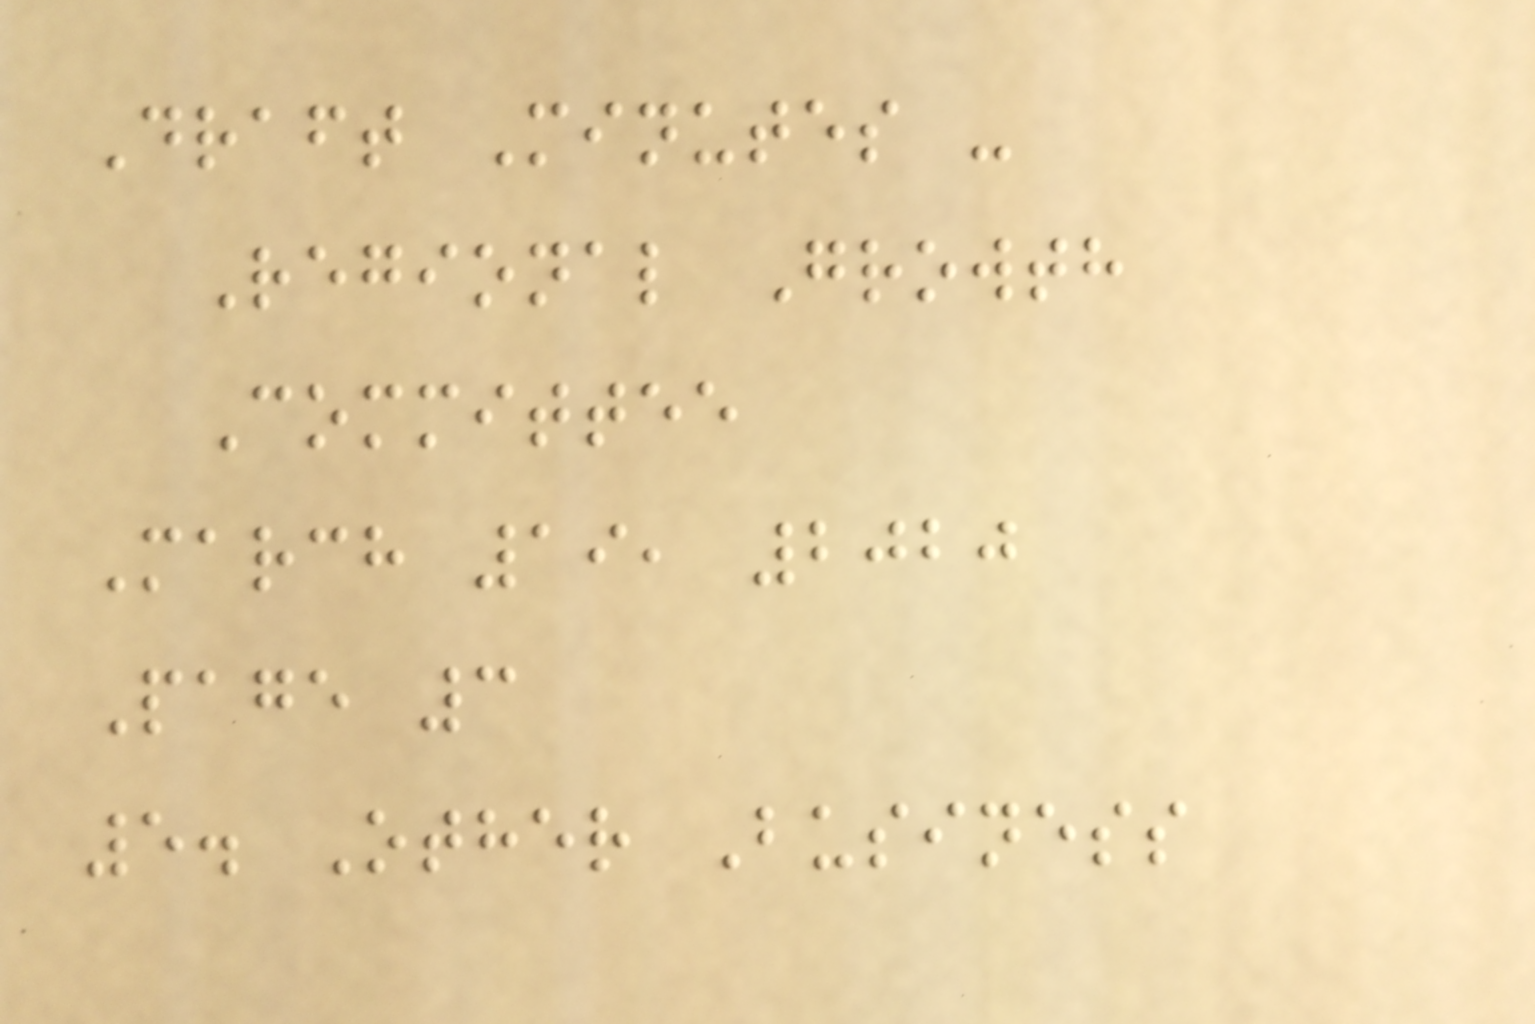Draft Minutes -
Regional Growth
Committee
March 19, 2020
Page 3
5. Other Business
